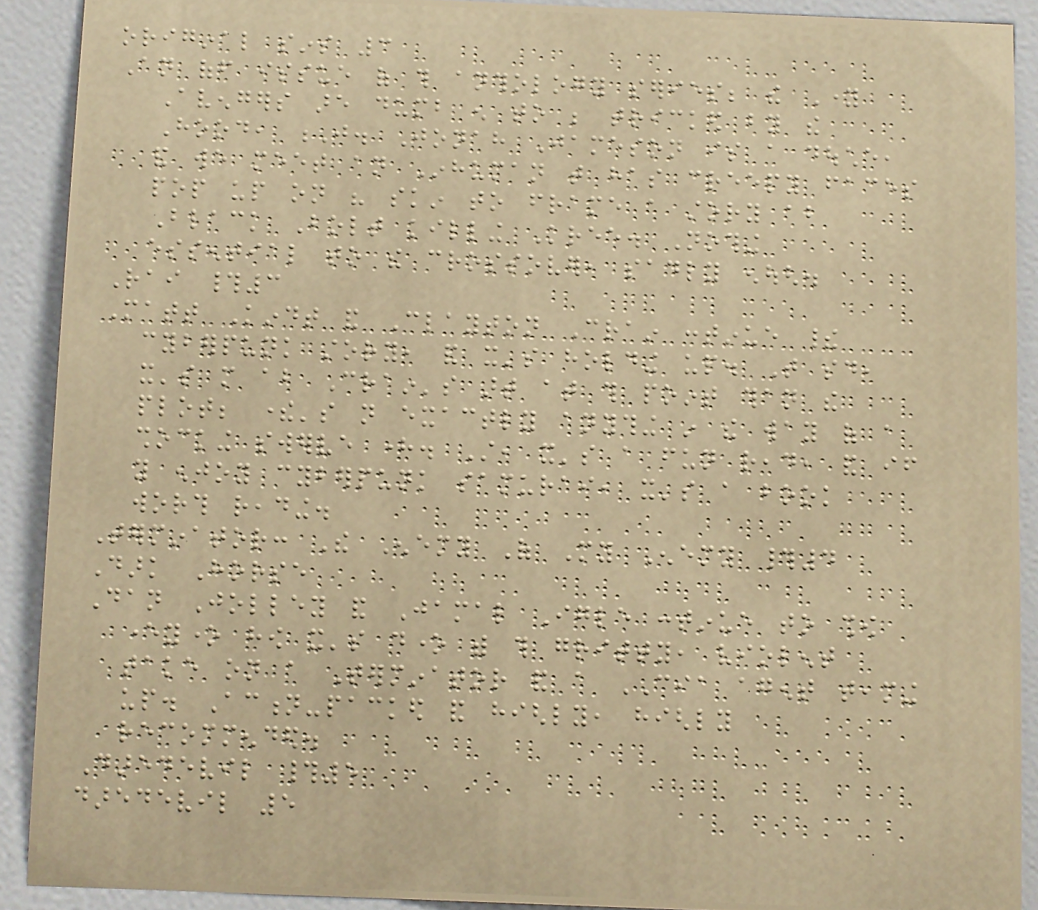original sins 3
An off issue of this anthology series; the Young
Avengers are dumb enough to be tricked by the
Hood, J. Jonah Jameson is a douche,
and we meet an Inhuman that has creepy faces
pop up on his skin to frame a story about
Black Bolt killing Kree. Nothing
essential to the crossover, sadly enough.
Rai #3
Matt Kindt and Clayton Crain continue their
cyberpunk story, and it's holding up. That said,
it's more about Crain's art at this point than the
plot; there's not exactly anything in the way of a
shocking swerve here. Still, it's a fun read, and if
you enjoy cyberpunk samurai, it's a book
worth reading.
Terminator: The Enemy Of My Enemy #4
Dark Horse
Dan Jolley and Jamal Igle continue to show
everyone how it's done with this gritty, violent
take on a Terminator and a CIA agent teaming
up. Action-packed and highly, highly
recommended.
Daredevil #5
daredevil 5
